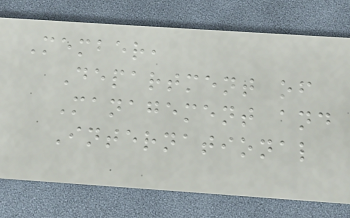Member,
Department of
Management and
International
